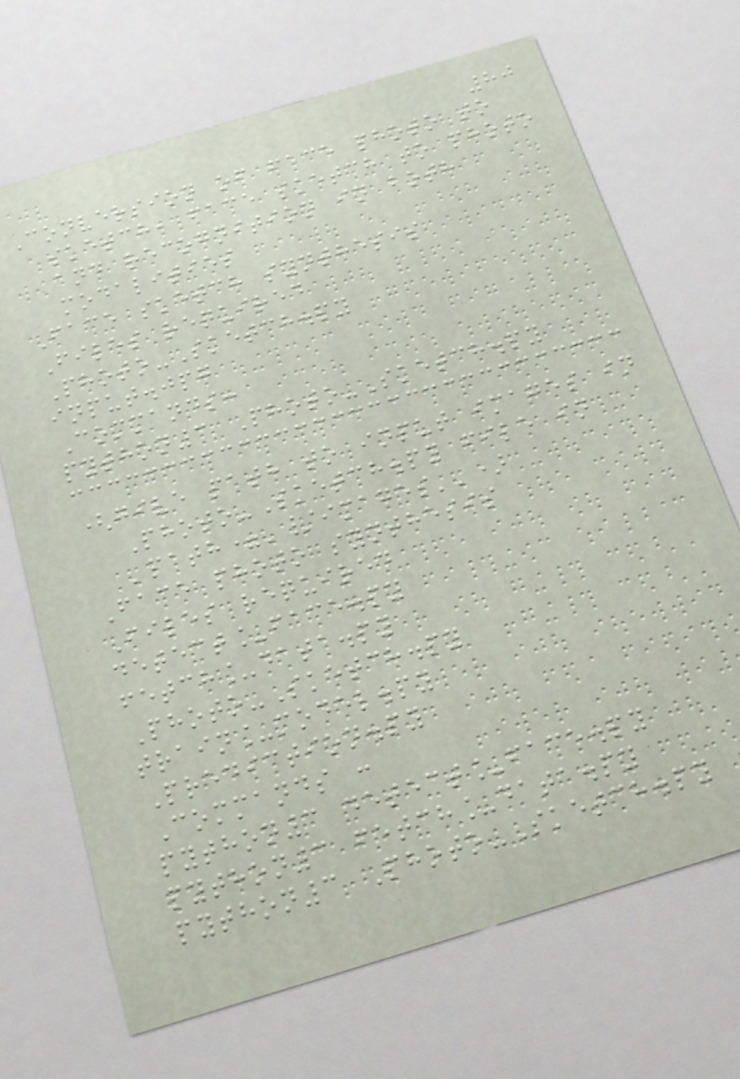80
Conversion of face photo to
sketch, face sketch to photo
and recognition in both
modalities
Face sketch synthesis
Files required
Photo-Sketch.py
input.jpg
Commands:
python3 Photo-Sketch.py
(give path to input images in
Photo-Sketch.py file in
'path='/images'')
Face photo synthesis
Files required
detect_face.py
fetch_data.py
Photo-Sketch.py
train_model.py
Prediction.py
Commands :
python3 detect_face.py
python3 fetch_data.py
python3 Photo-Sketch.py
